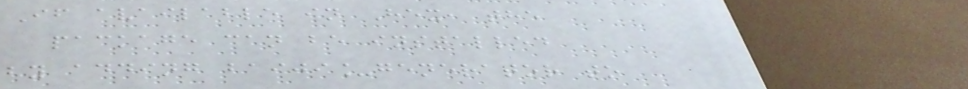If available in Hex, the
package can be installed
by adding baiji_generator to
